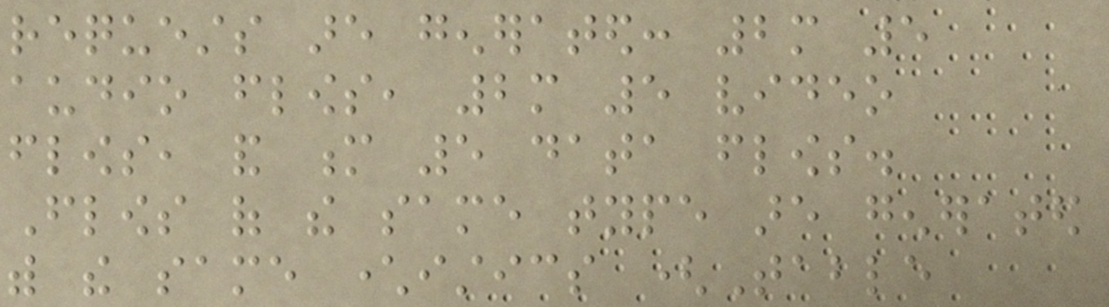requests are generated: 2m 5
audio flows, 2m 5 video
flows, and m 5 data flows.
Flows of the same type are generated
with the same characteristics (Table
